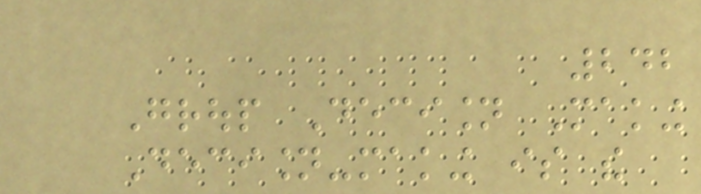242
Group Decision Making
Decision-making is the
